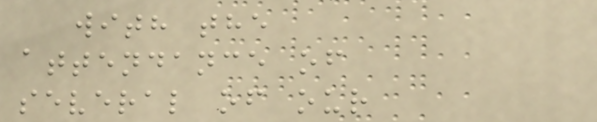with the
attendance of
several of our
